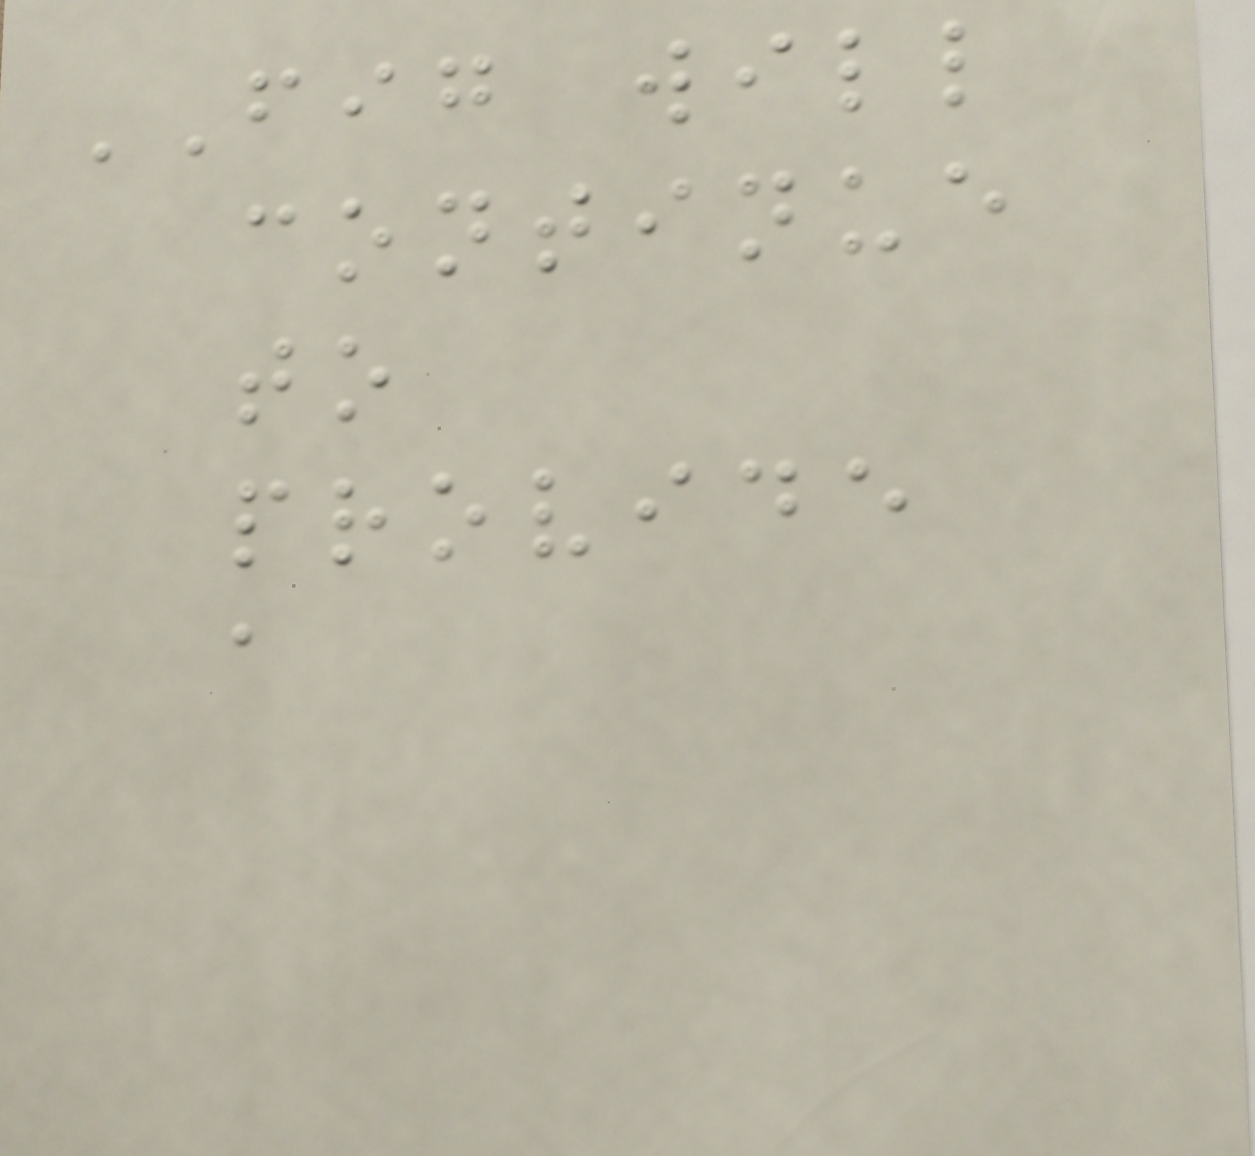FIG will
continue
to
provide
a
